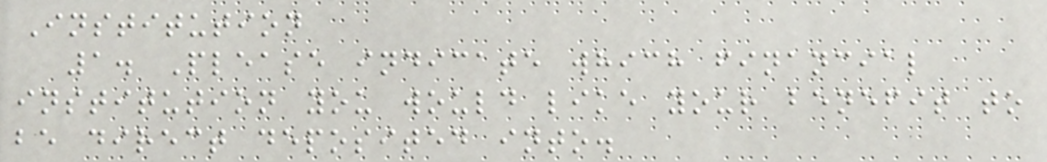Institution
1. Please indicate which financial
institution you would like your benefit to
be direct deposited into.
